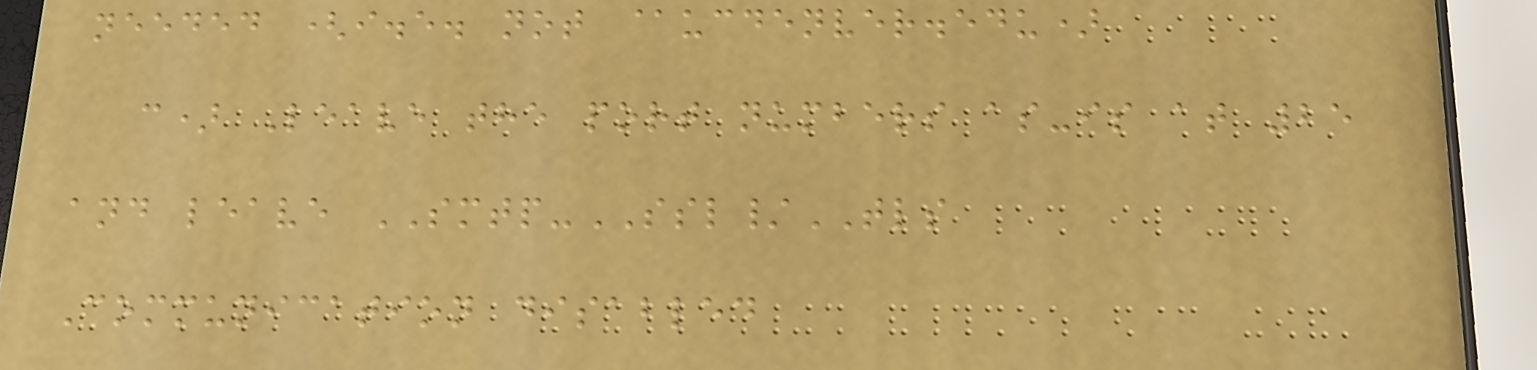needed (i.e. not @ucdenver.edu)
c) Leave the port numbers as-is at 25
and leave SMTP-SSL/TLS
Communication disabled
